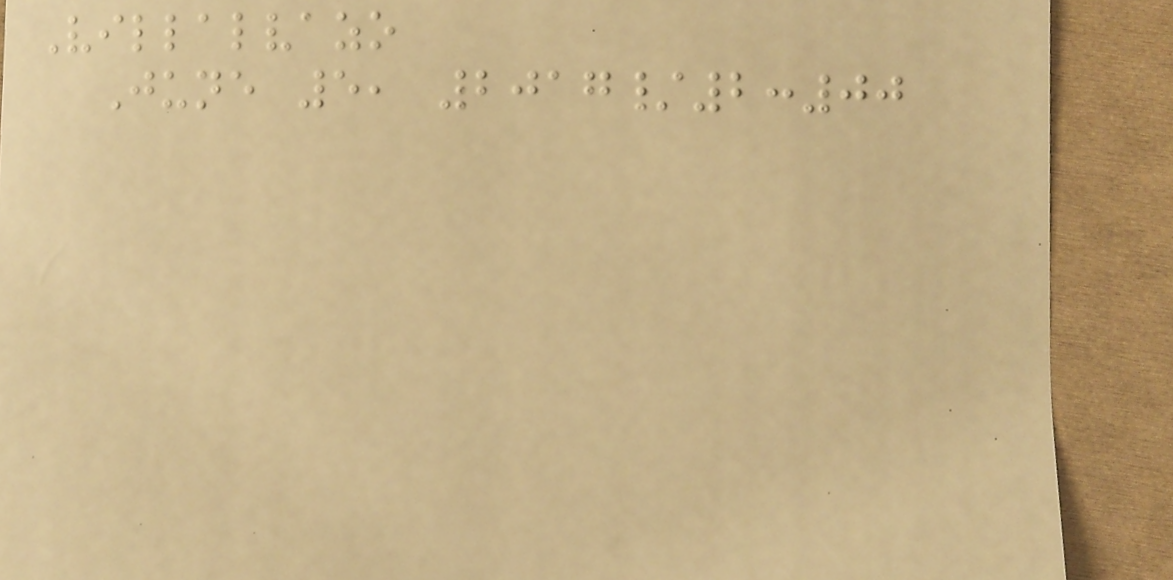Villalvazo
June 5, 2017/2:00
